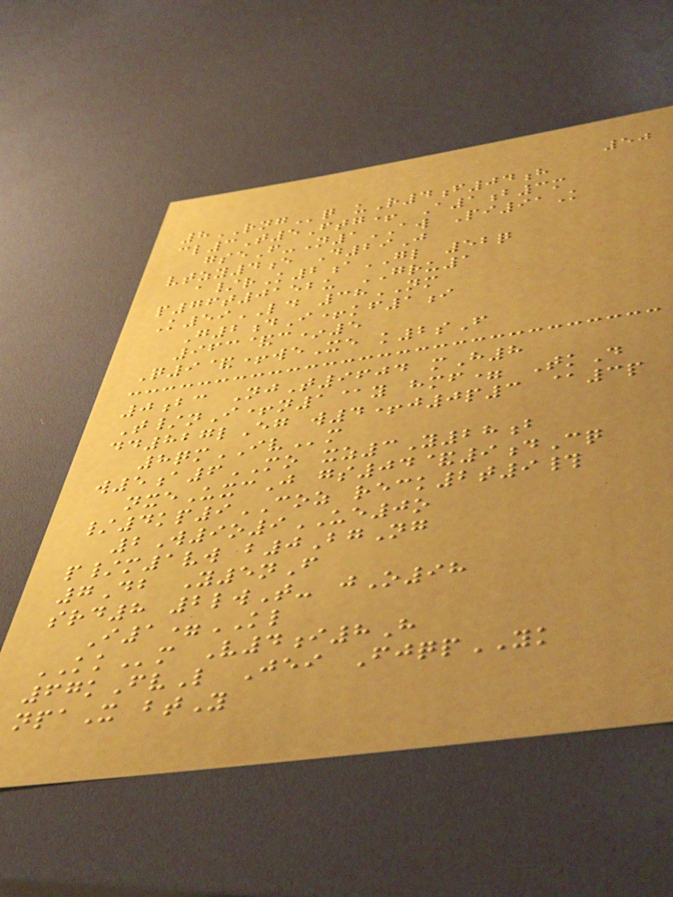50
8RNGq uR4f04h
cl3T5Ftg+ A1b3m
gseF-N1AW Pi91K
vtzy4e D29J
a/rK2aGL 52q
p76t0152u GRU1
K59LD 38NM
G2dI+kf1i
963&c*5
Q9&+weXe k2sF
0bc NjT9604 mH8
T/nI+n1@y hmf= TkD
dd827lEg w4+j0p3 @3p
8qmIVm
w5a6MO xz3Y28b
nxeUxcJ gs04&9dCq
/4kp9COZ reck2t9#
2W9o9UE0o
p/m1vw b0BgNg
7Db Y5nF
srd8 2lwT- jO98
I1=KL
KKm V4i8H
67kFvL Jei FjqpYK
npaX btY
